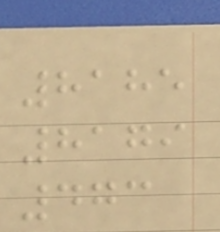8185
8179
473
